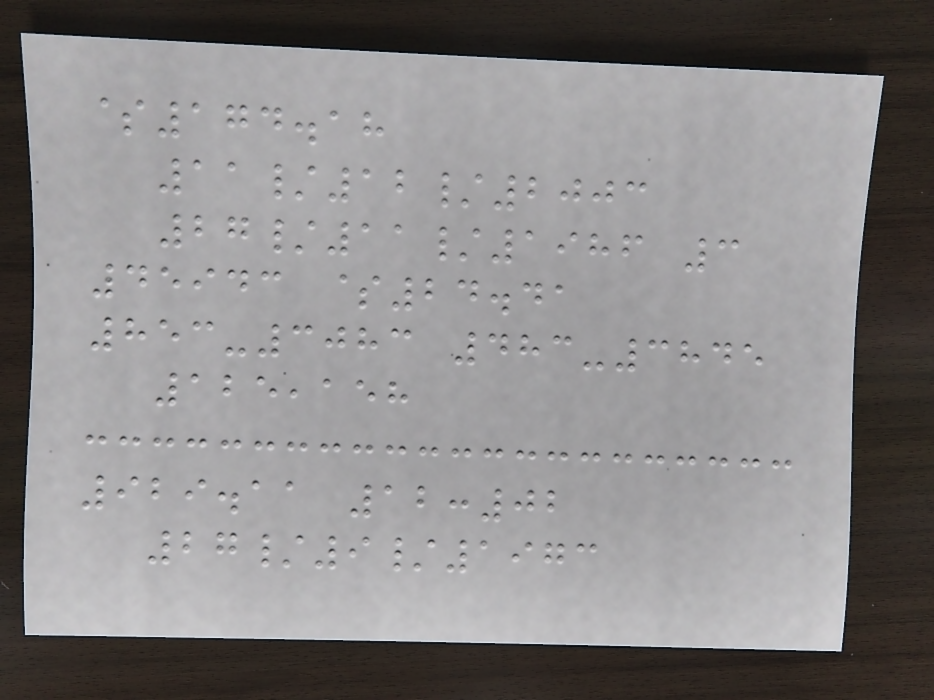$174.18
11/12/2003
27/11/1986 3
45943 $24.41
853-3083 483-3845
125,158
929.11 12:02
27/9/1973
